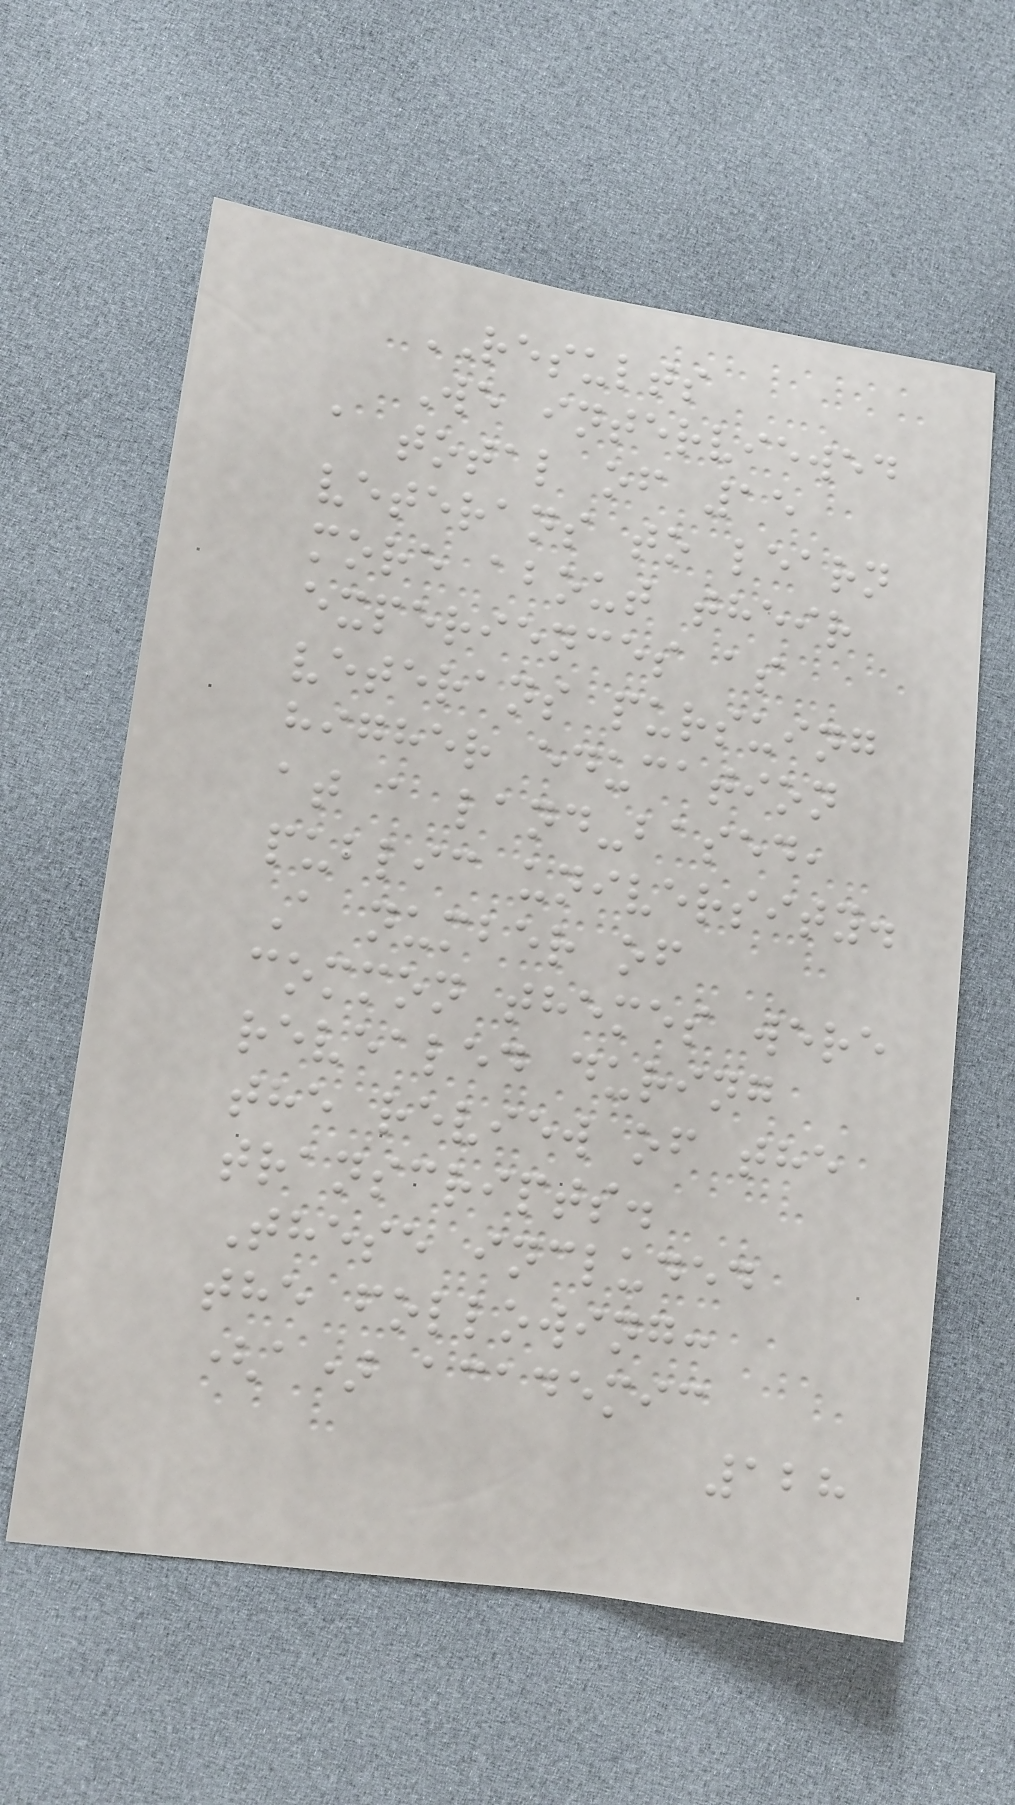RESULTS
We interviewed
a total of 15
veterans to learn
more about their
experiences as
veterans pursuing
higher education
at a land-based,
public university.
A number of
common themes were
revealed during
the review of the
transcripts.
These included
the following:
(a) academic
128
